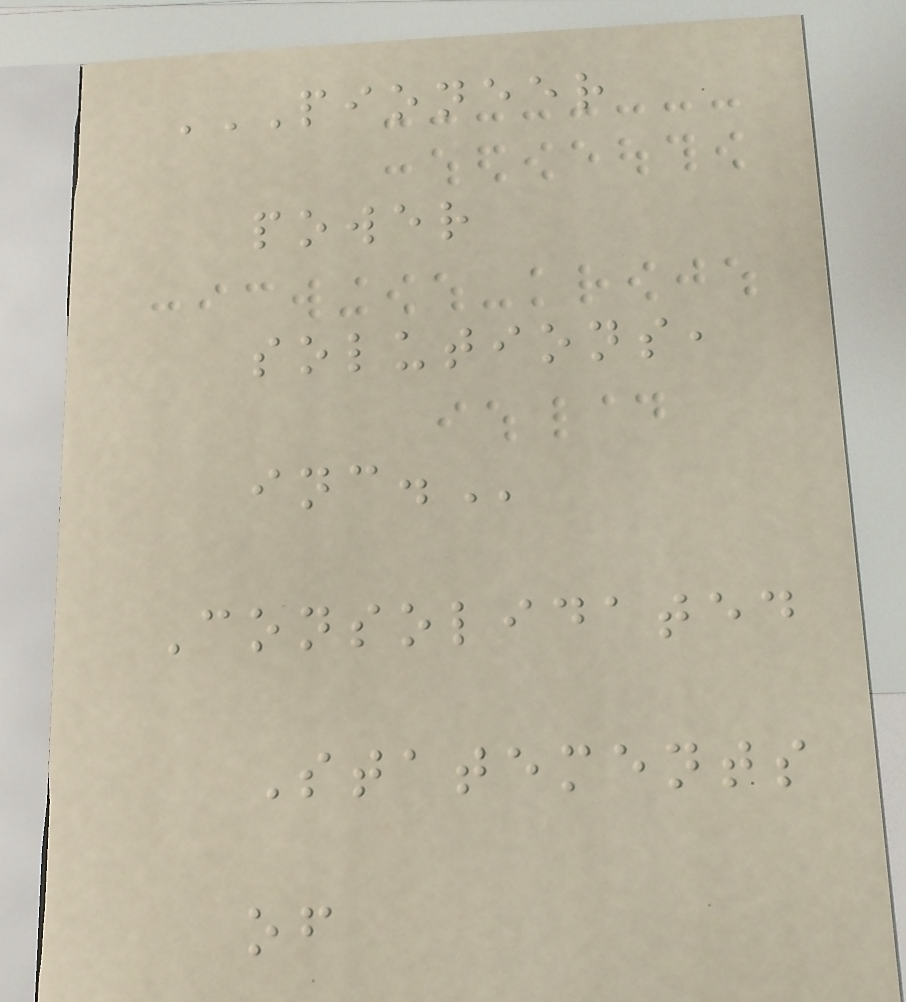PIONEER
POWER
SOLUTIONS,
INC.
Consolidated
Statements
of
